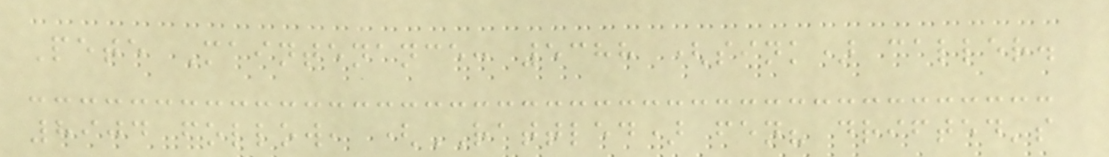Pete Maintenance: 5388 (sink) caller.
8904 follow, (RATTLED) fen? drifted's
